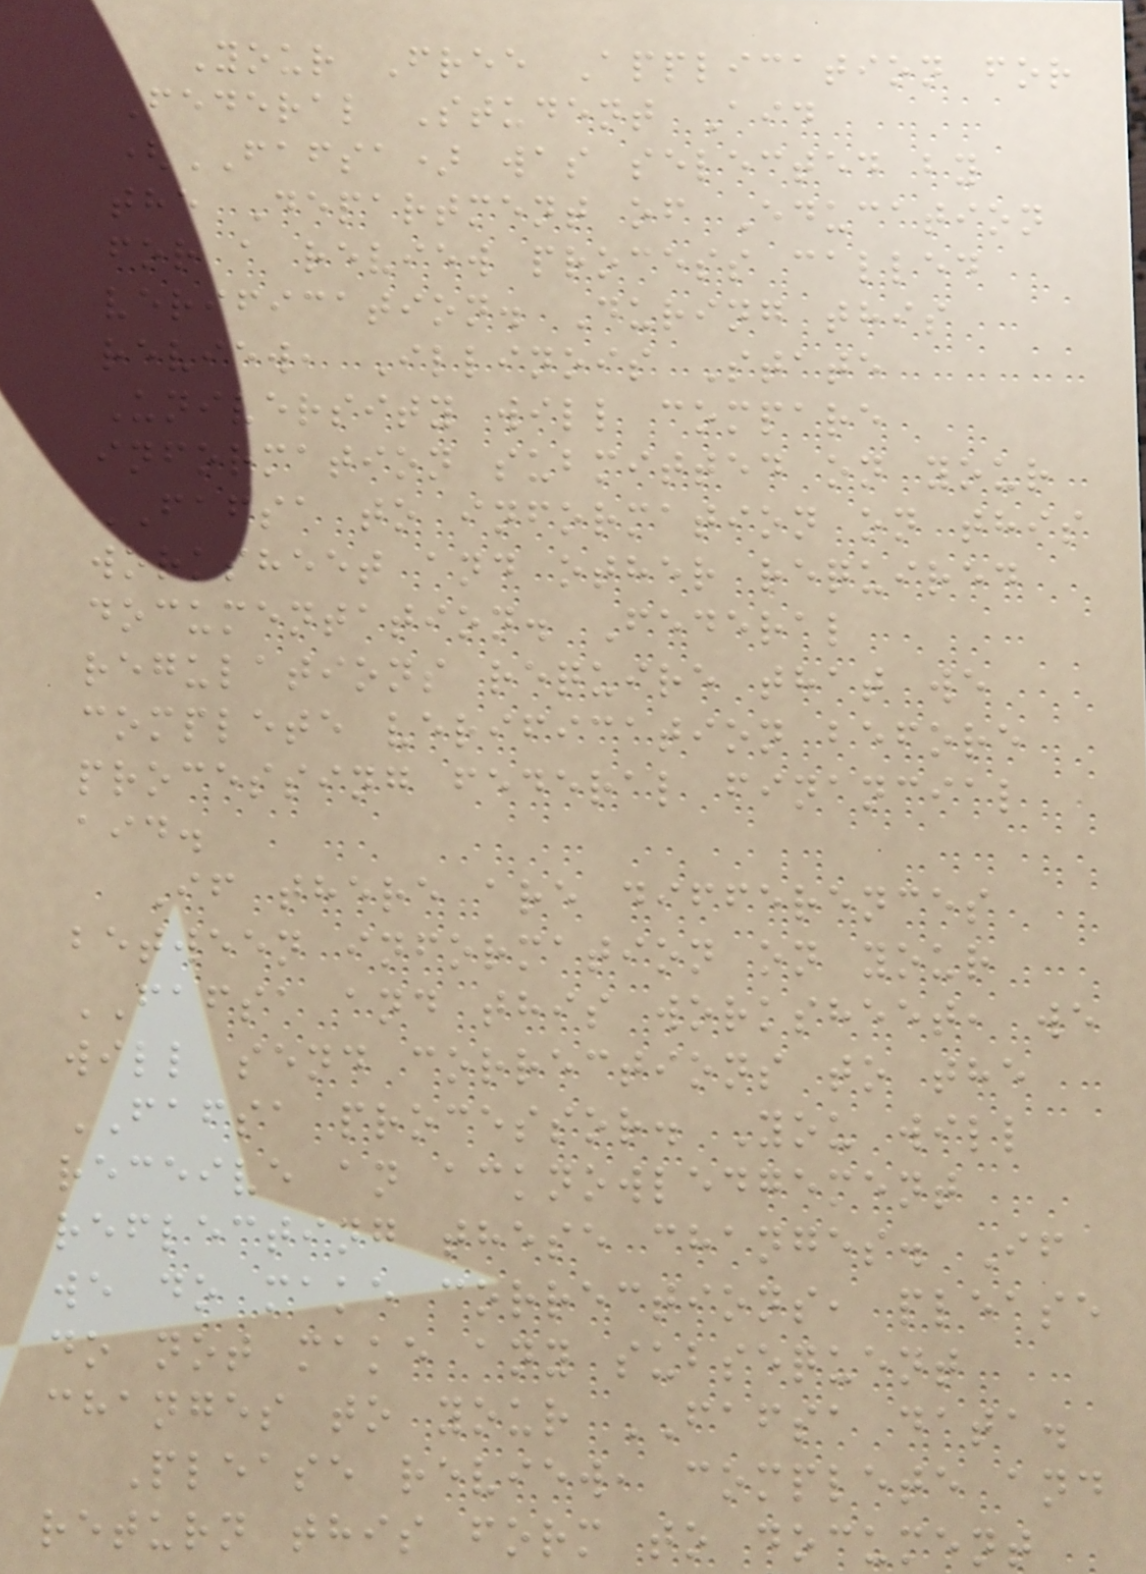Your Free Application for
Federal Student Aid
(FAFSA) was selected by
the Department of Education
for a review process called
verification. During this
review, Illinois State
University will compare
information submitted on your
FAFSA to information on this
worksheet and other required
documentation. Federal
regulations require that we
complete verification before
processing federal financial
aid.
If there are differences
between information on your
FAFSA and this worksheet, we
will send corrections to the
FAFSA processor. You will
receive an acknowledgement
reflecting these changes. If
we do make corrections, please
do not make any subsequent
changes to your FAFSA data.
Please review, complete and
return this form to document
